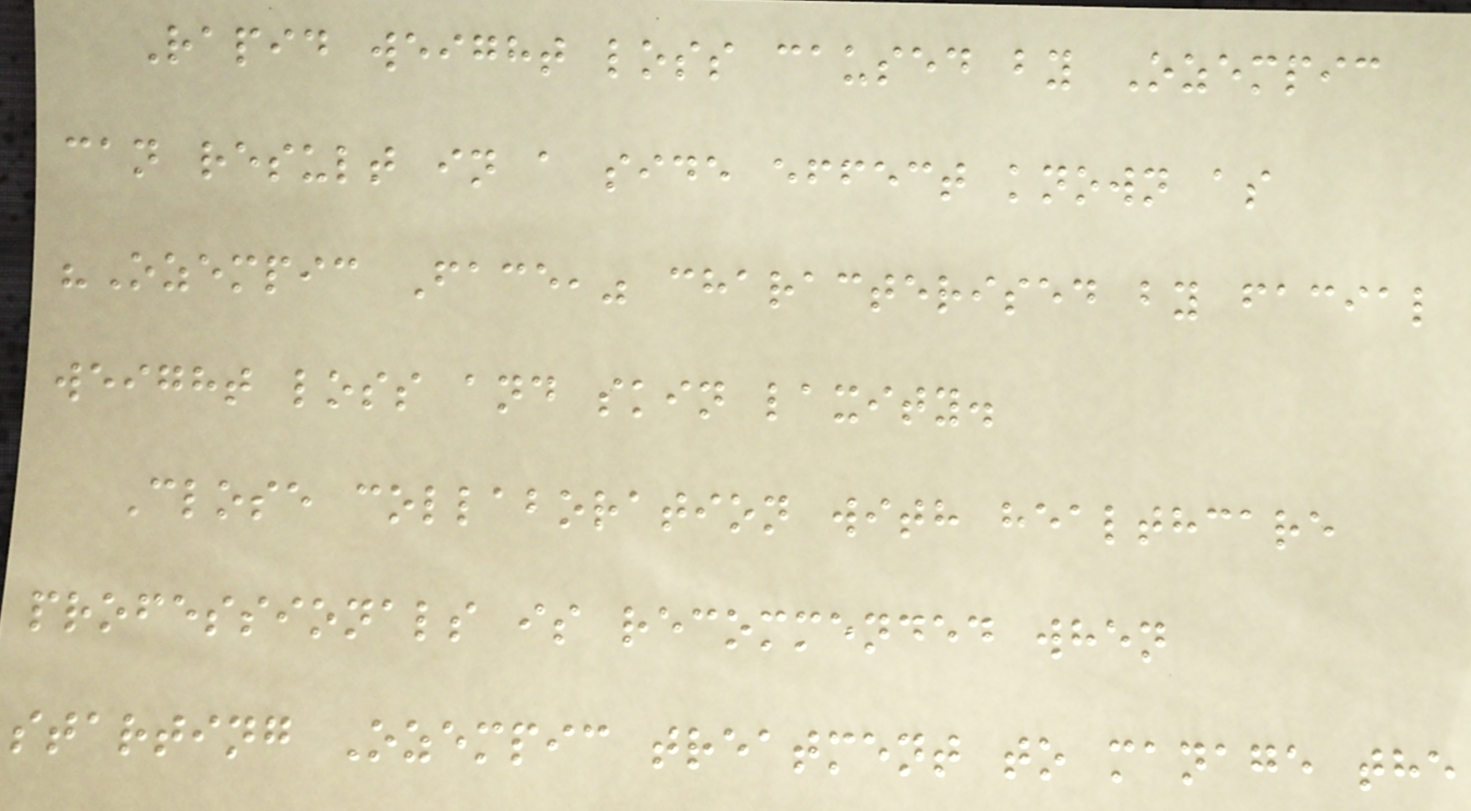Rapid weight loss caused by Ozempic
can result in a side effect known as
"Ozempic Face," characterised by facial
weight loss and skin laxity.
Close collaboration with healthcare
professionals is recommended when
starting Ozempic treatment to manage the
